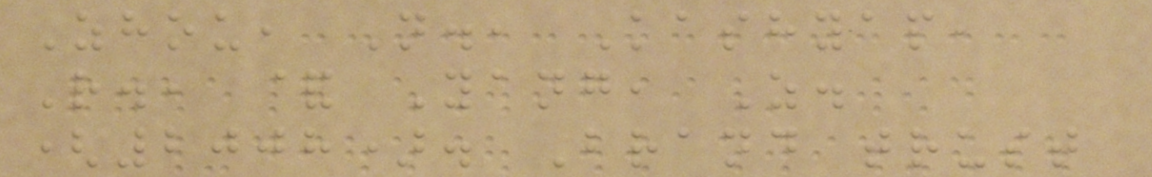Zhou, N., Kashyap,
R., & Yang, Z.
(2008). Brand trust
